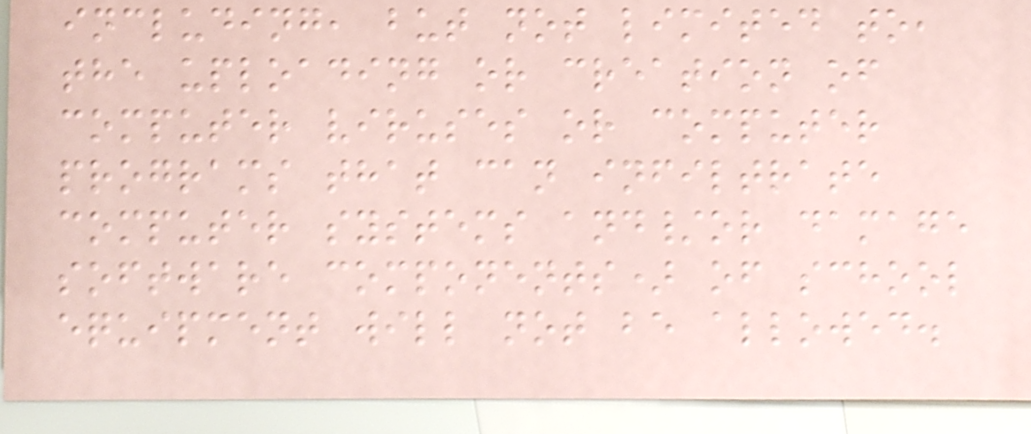including, but not limited to,
the uploading or creation of
computer viruses or computer
programs that can infiltrate
computer systems and/or damage
software components) of school
equipment will not be allowed.
